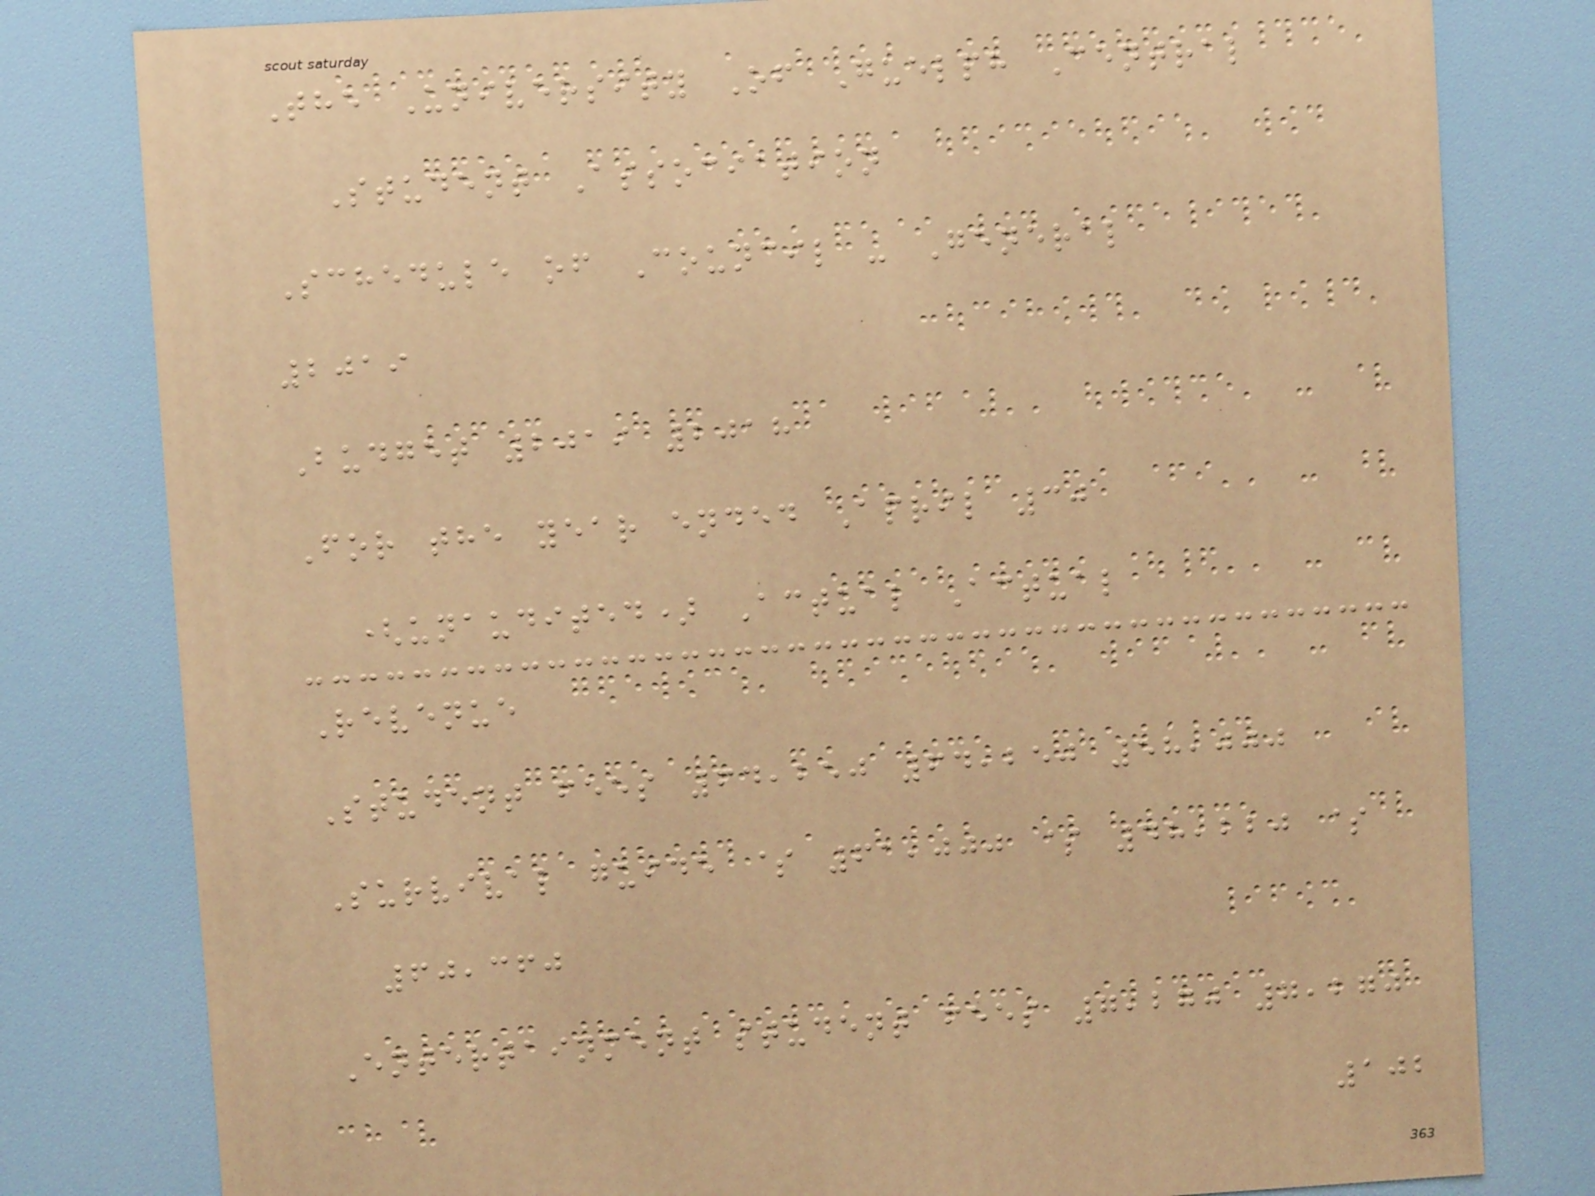The University Of Guelph Central
Student Association
Schedule of Council - General
2019
Budget 2019 2018
For the year ended April 30
(unaudited) Actual Actual
Revenue
Student fees 64,250 64,250 58,000
Survival guide $ 61,000 $ 48,220 $
60,360
Entertainment student fees 7,270 7,270
102
